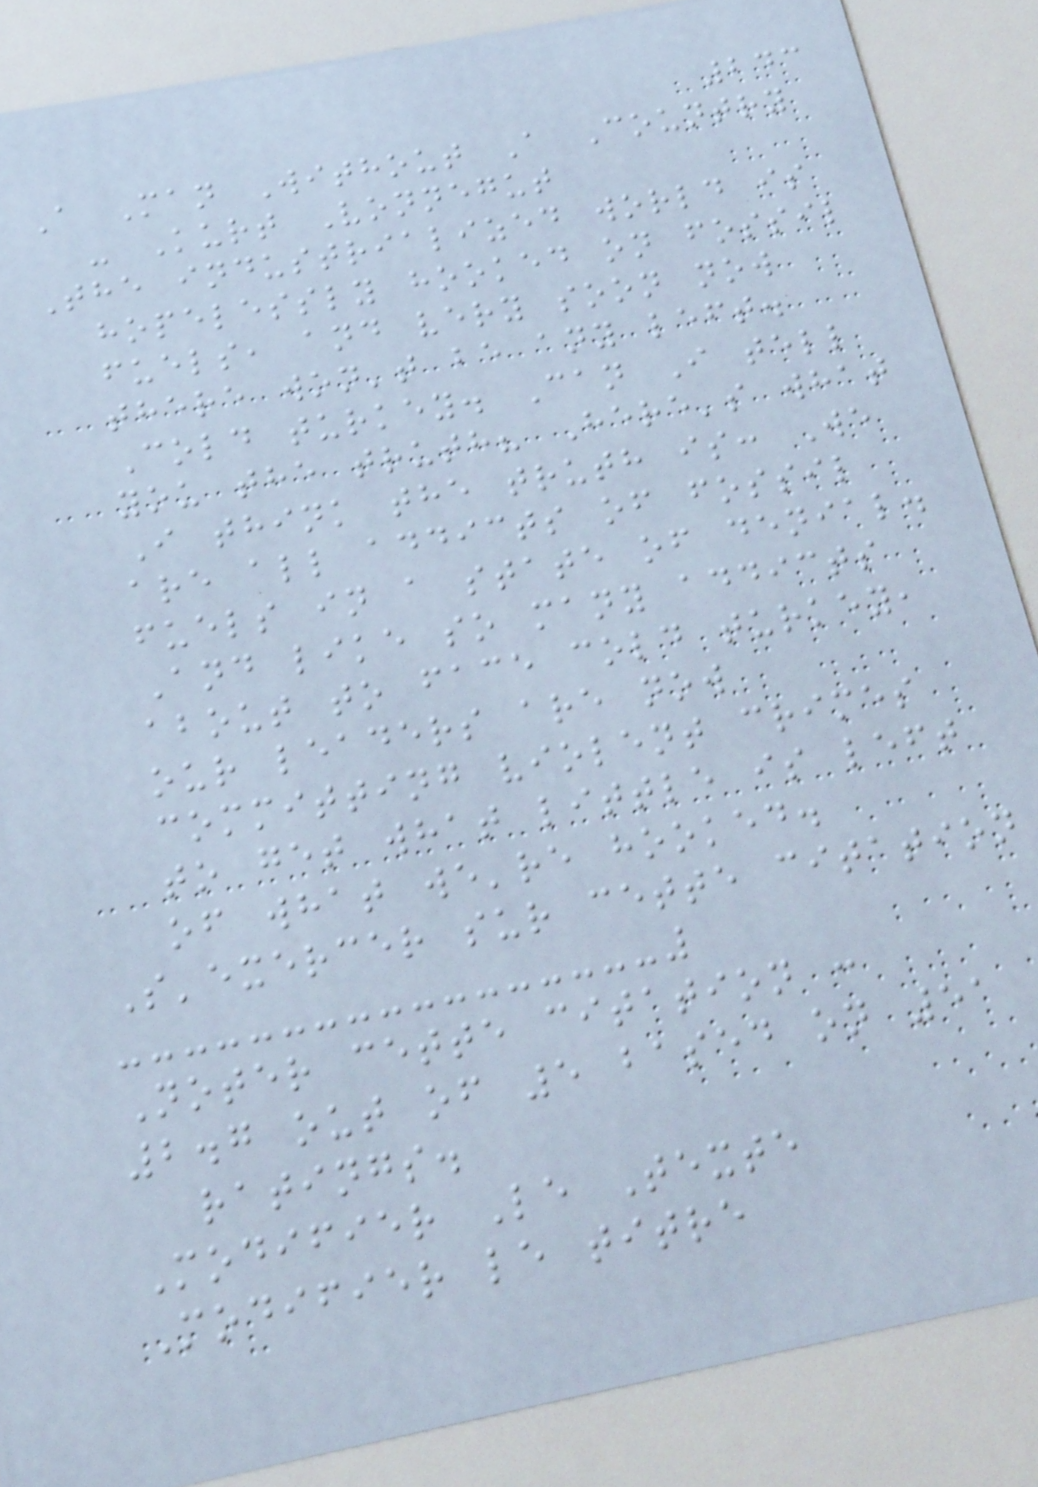243
A Man Without A Country
- Kurt Vonnegut
The industrialized world is
hopelessly hooked on fossil
fuels, and very soon now
there won't be any left.
Cold turkey. Can I tell
you the truth? Here's what
I think the truth is: We
are all addicts of fossil
fuels in a state of denial.
And like so many addicts
about to face cold turkey,
our leaders are now
committing violent crimes
to get what little is left
of what we're hooked.
S'exercer sur cette citation
Noter cette citation :
2.7 out of 5 based on 51
ratings.
Modifier Le Texte
Modifier le titre
